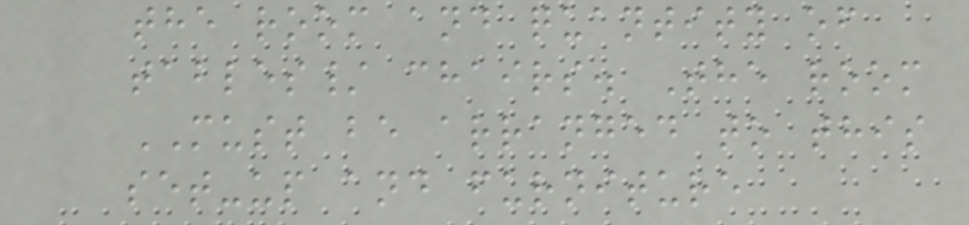the room and quantity of
tables/ chairs. The room
MUST be arranged to this
set-up and furniture
